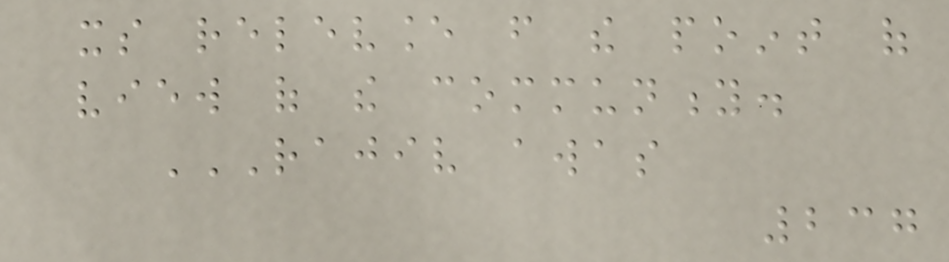its relevance from the point of
view of the community.
RAJIV AWAS
237
